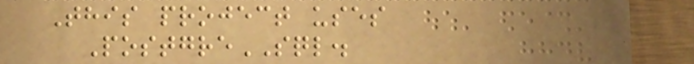This project uses
PostgreSQL.
